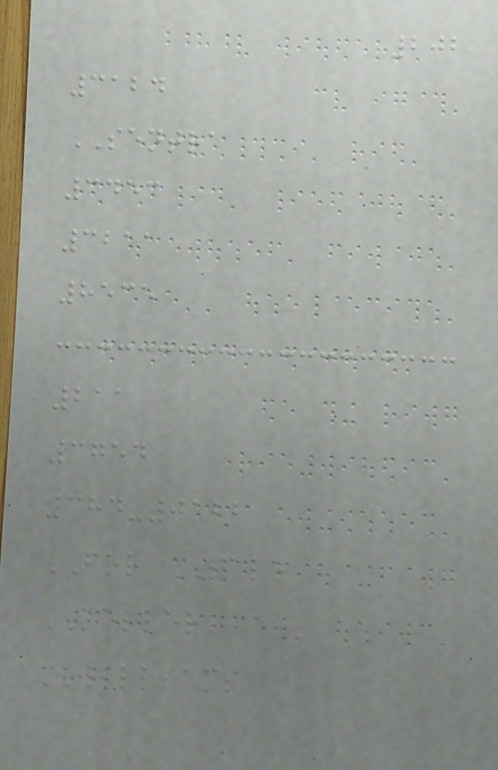202
3124
SENTRA
3453
3211
8535
211
3754
384-0122
FOR SALE
KELLER
WILLIAMS
